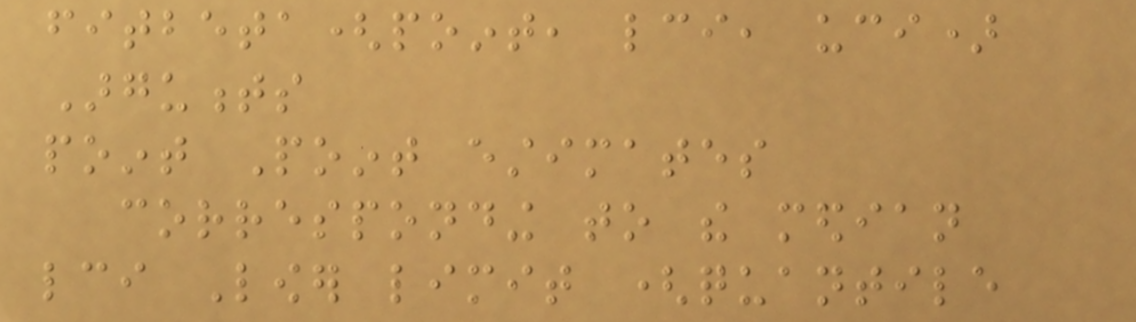fitbeta(point, lci, uci)
Arguments
point Point estimates
corresponding to the median
lci Lower limit (quantile
